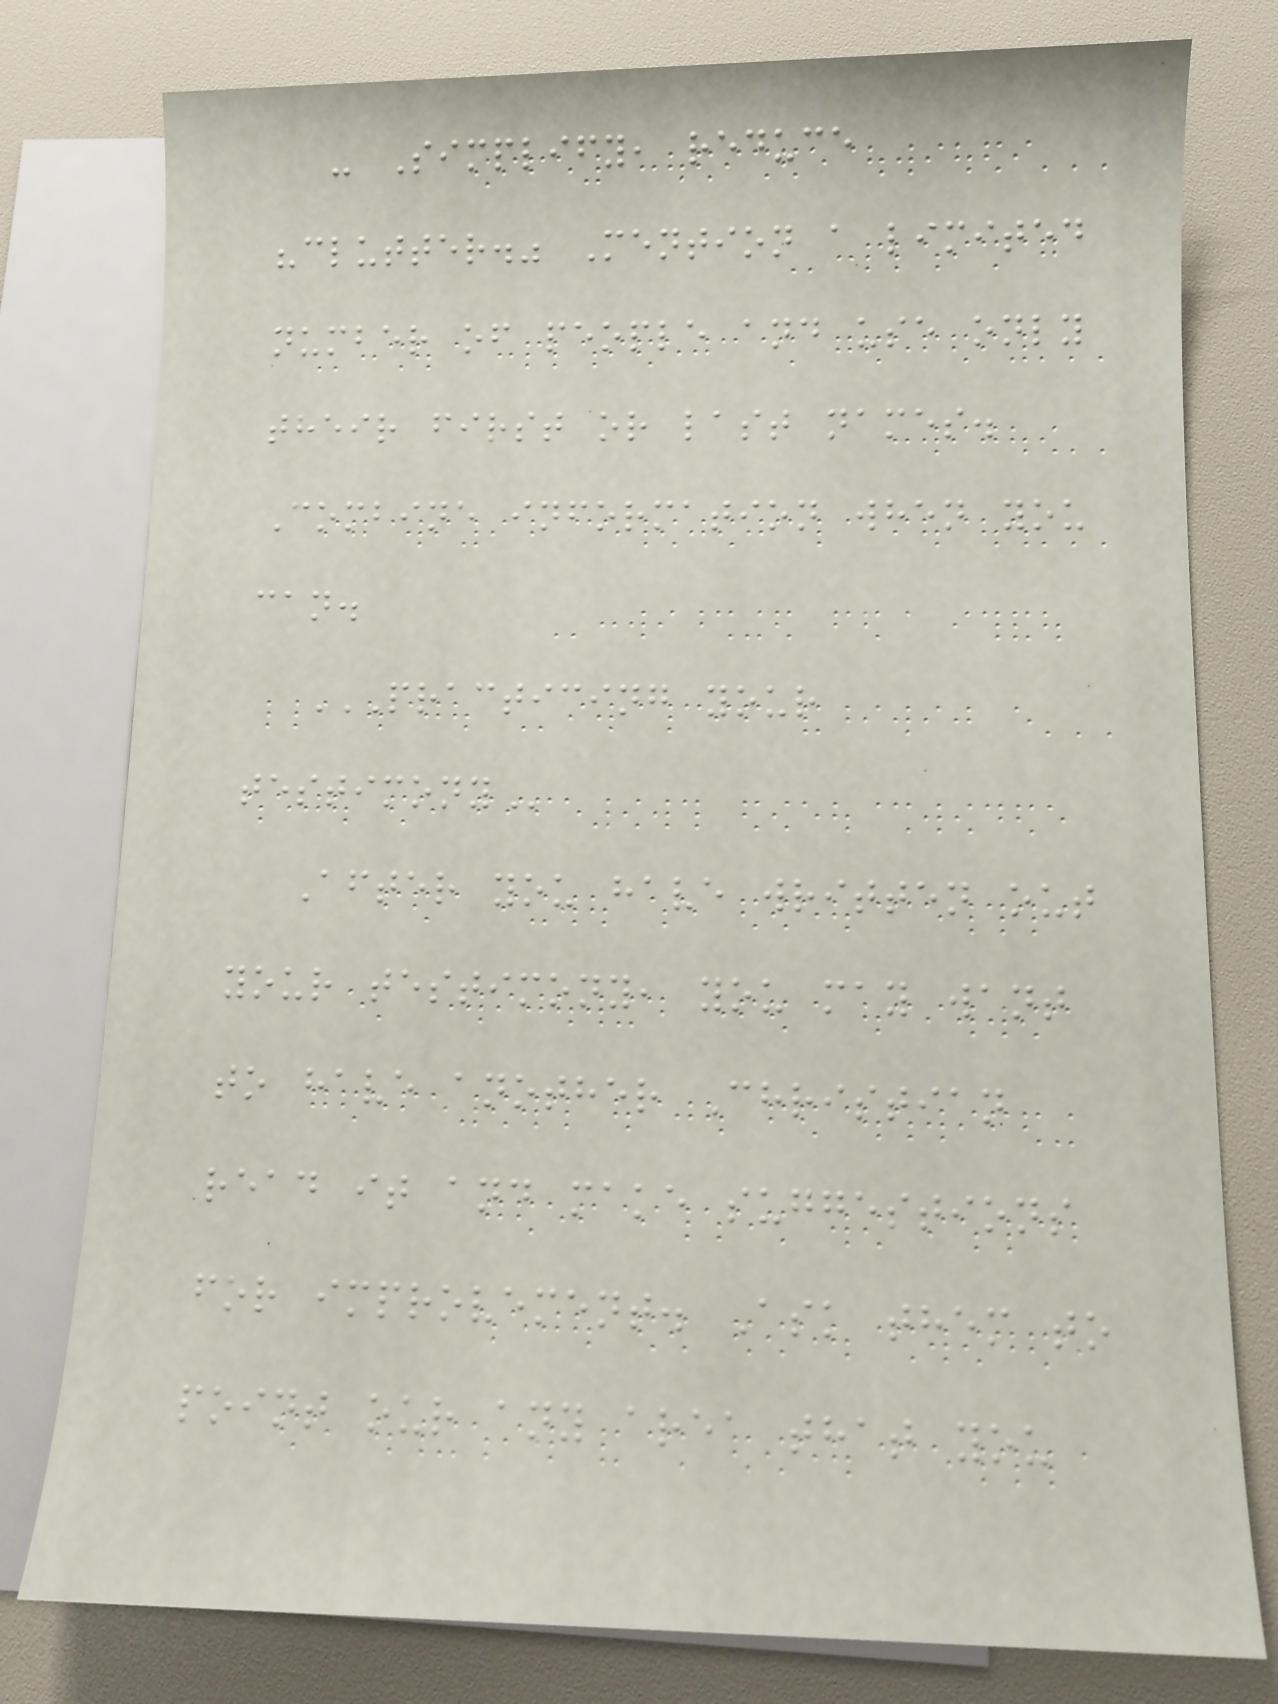- Simplify, reduce
"clutter." Mention a limited
number of people and use only
their first or last names.
Combine information when you
can.
PRACTICING YOUR
TESTIMONY
After you have written out
your testimony, you may want
to have another Christian
read it and make suggestions
for improvement. Ask them to
point our any area that you
